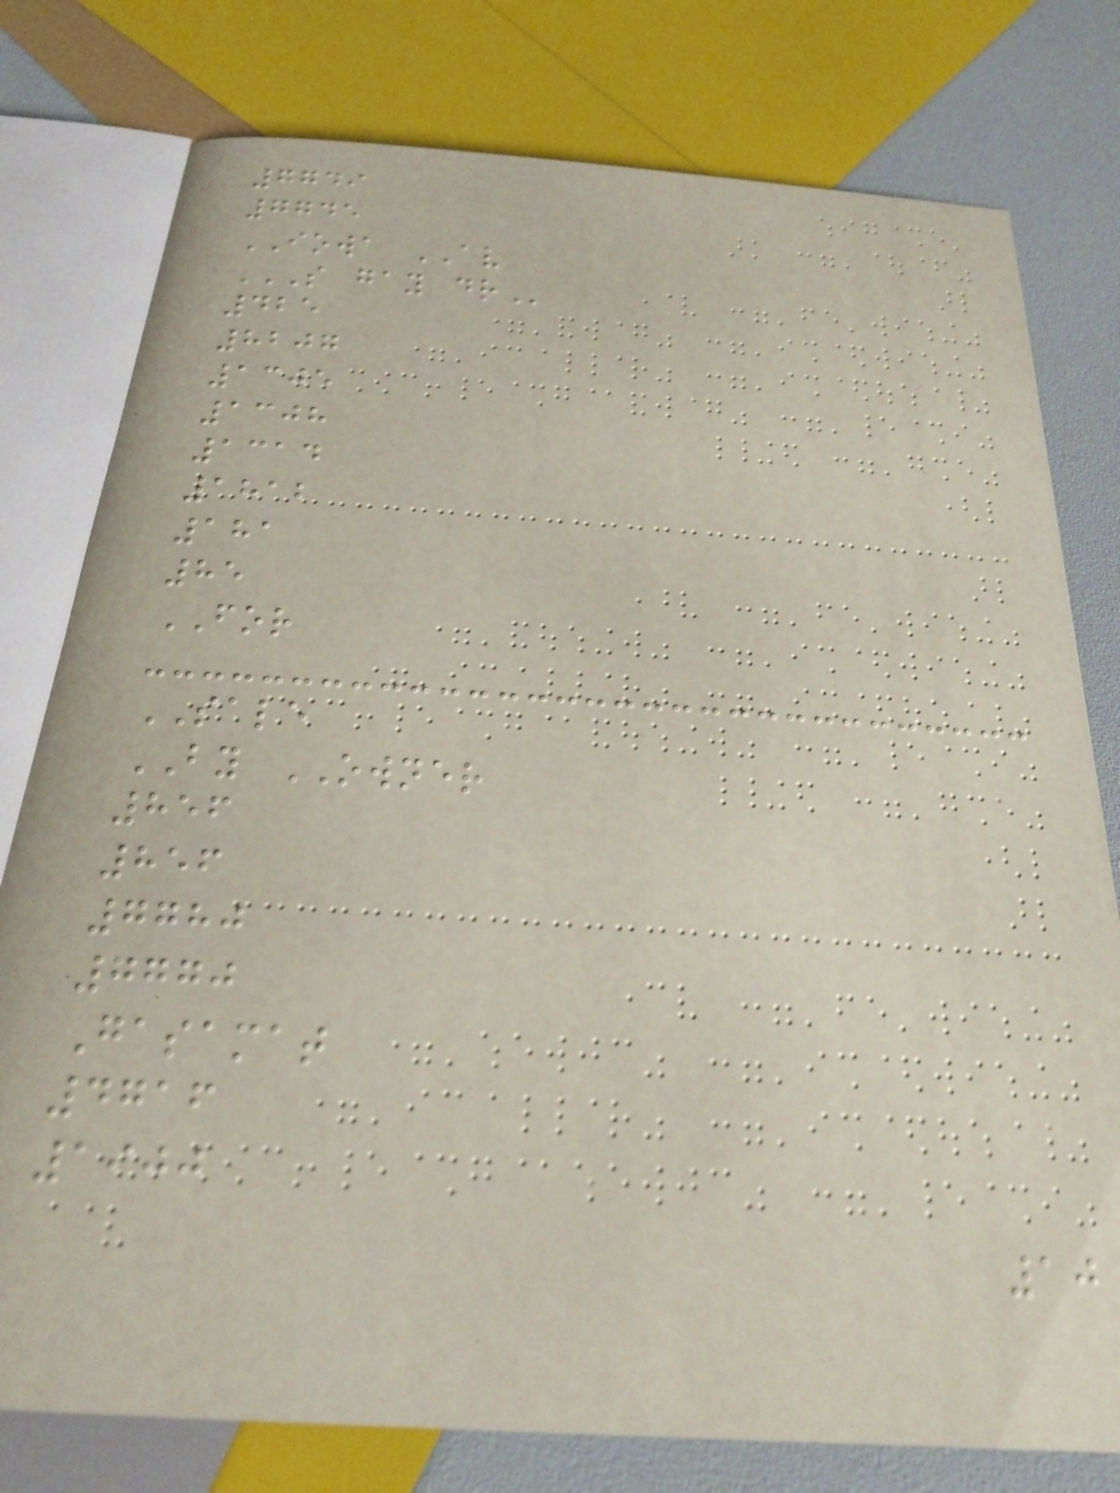7749
7745
IOWA AV
S GAY DR
425
8207
1305
1308
1314
1812
181
85
FOR
SALE
BY OWNER
856
856
7780
7770
Gasamat
4716
1900
10
